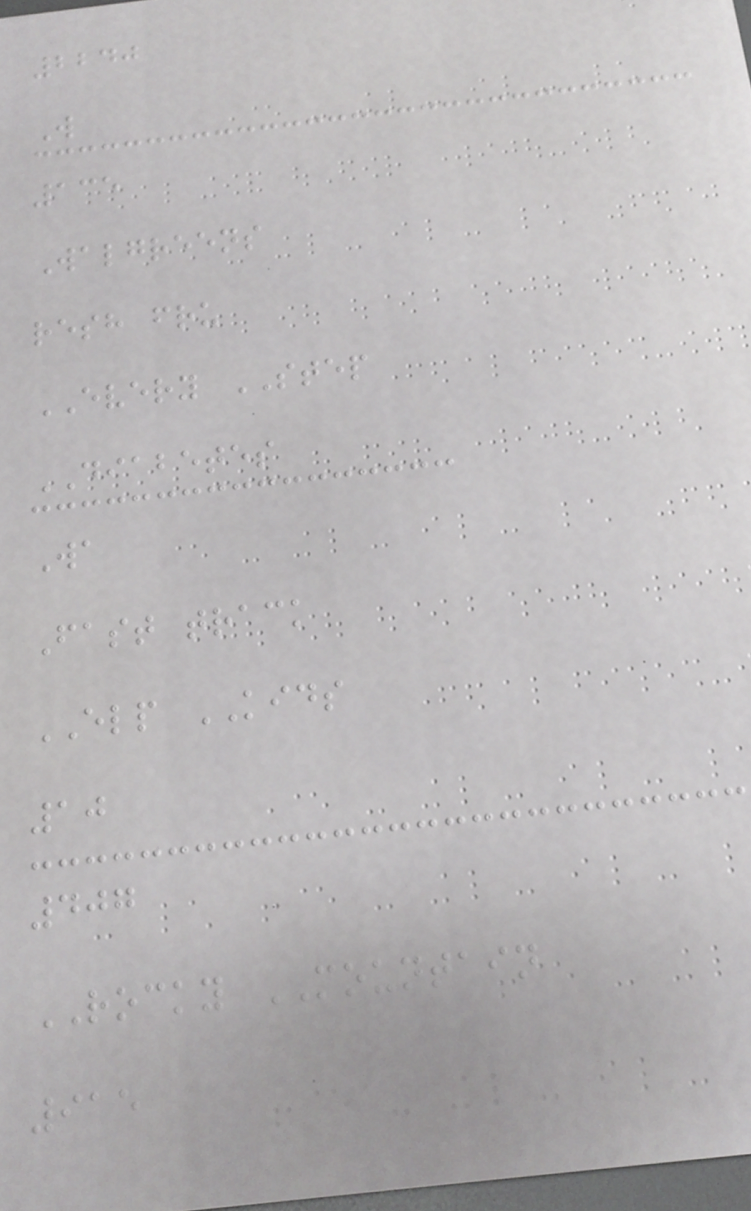2240
W
135
Walgreens
resh fru
EVERY STEP
DIABETES
Wa
Fast track
ELP KIDS
10
407
ROCKY MOUNTAIN
915
